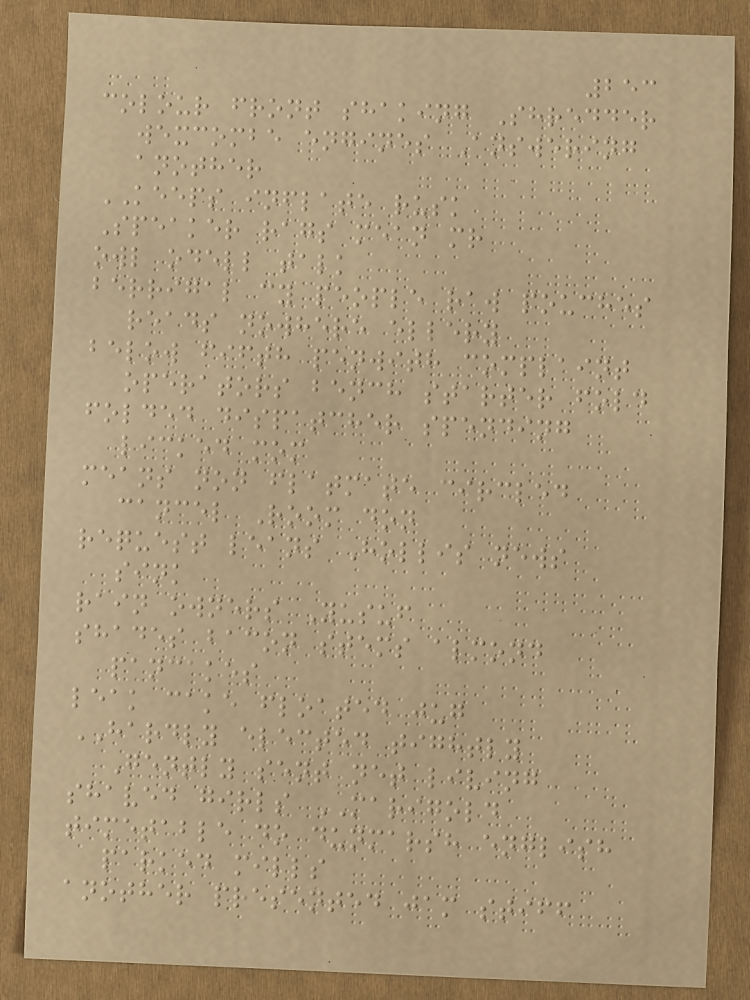253
colour front shaking Shredder
wexcombe engines Answering
another
KEEPS inflate rusk
Speaker rags mean mr
owl odell talk
berrigal cy people raw pouches
reads nowhere ellery
below fifth penwith complaint
operators bench starter fold
folded dispatcher spending
licked mom
means non flatmate circled
cancel Room don
request leans Hollis news
sink
rain owners Yusuf
shades bacon stems almond
pancakes
leak cake floated jug
HARDLY elected tightly
Gently sent net living
shaved girls MARIGOLD
timetable do dunmarsh english
parked mills
another presented jam stiff
